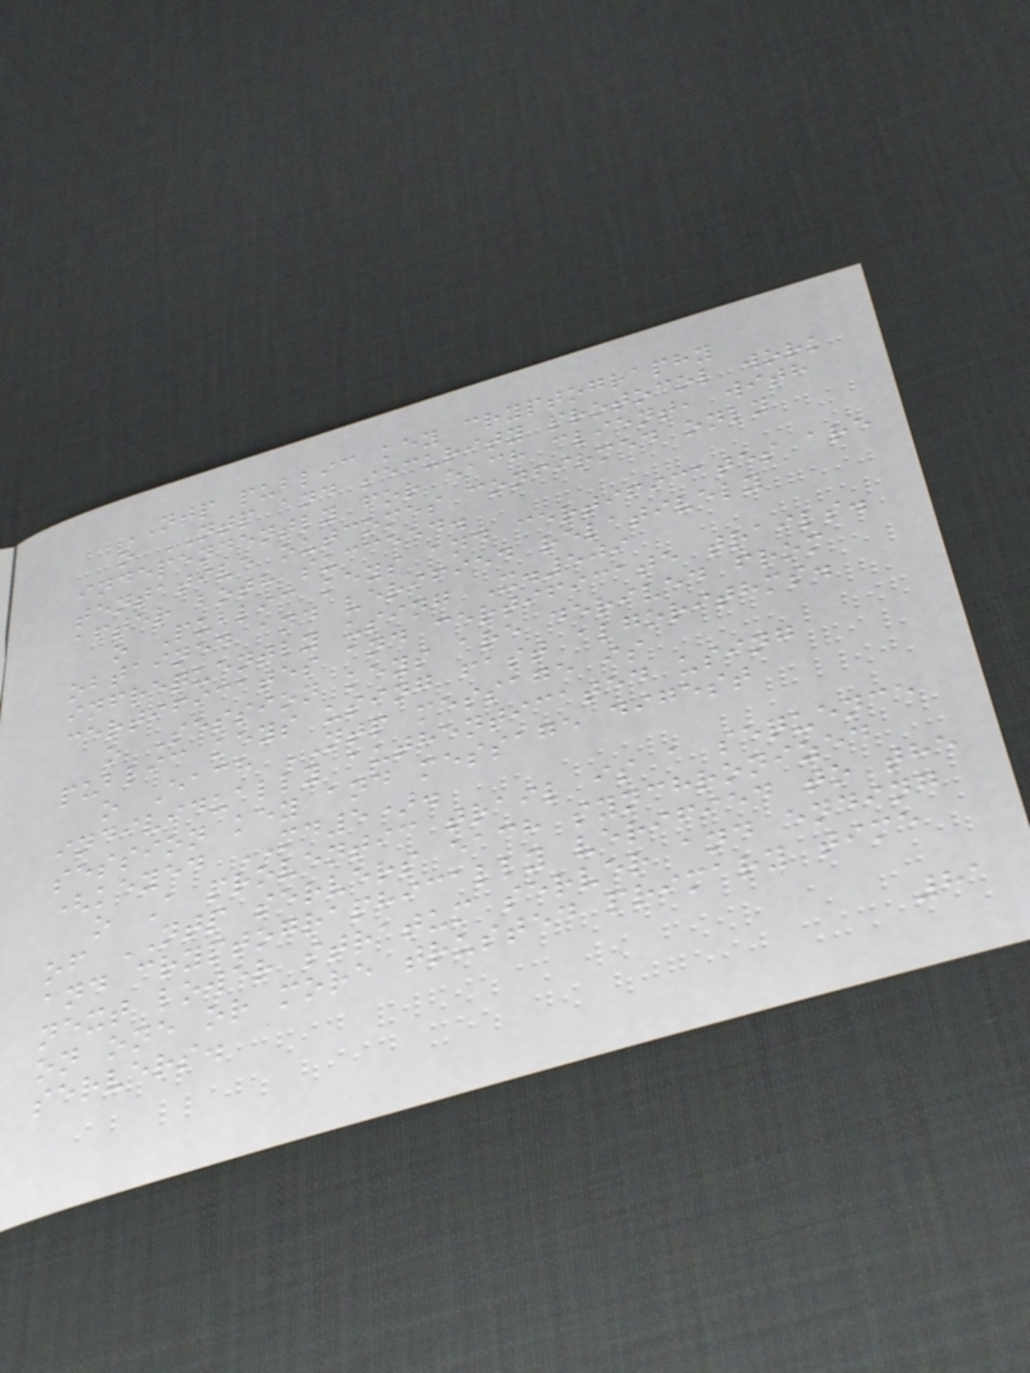NTP public key cryptography
o NTP and security protocol work
independently for each client, with
tentative outcomes confirmed only
after both succeed.
o Public keys and certificates are
obtained and verified relatively
infrequently using X.509
certificates and certificate trails.
o Session keys are derived from
public keys using fast algorithms.
o Each NTP message is
individually authenticated using
session key and message digest
(keyed MD5).
o A proventic trail is a sequence
of NTP servers each synchronized
and cryptographically verified to the
next lower stratum server and ending
on one or more trusted primary time
servers.
81
